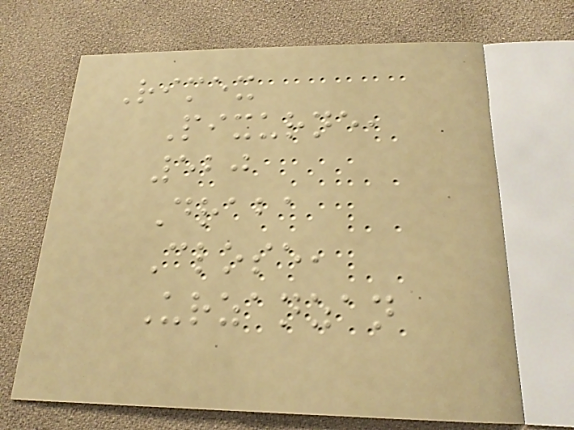Rimex
Pixurne,
520
Draba
Close,
Urzanzan
